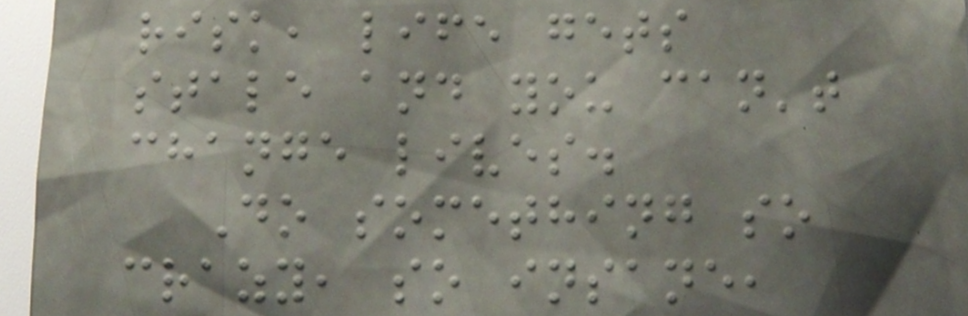risk, life gets
stale and you can't
change lives.
Do something so
crazy, so insane,
